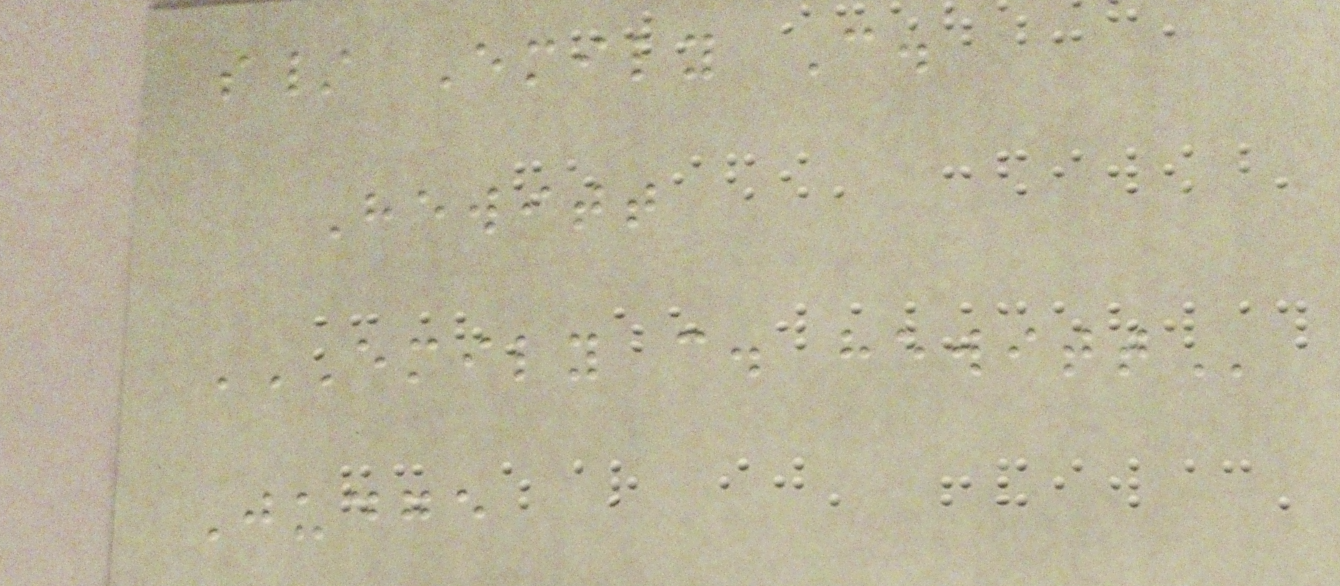s/ Emily C.
Hewitt
EMILY C. HEWITT
Judge
